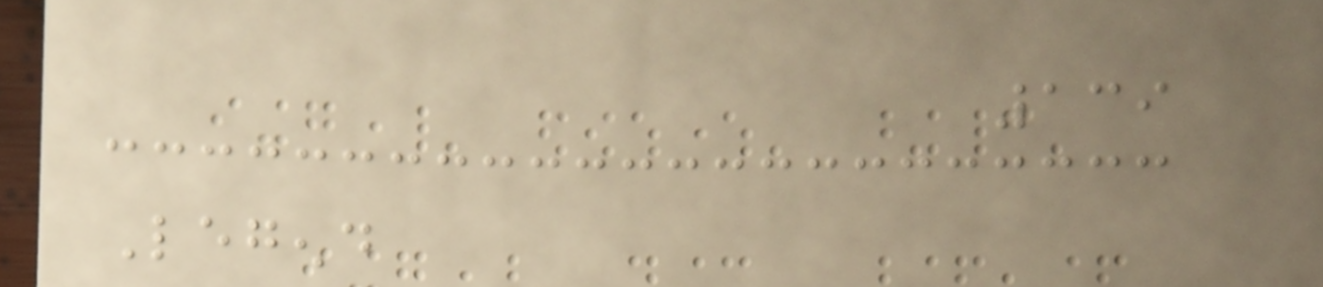139
Legend
